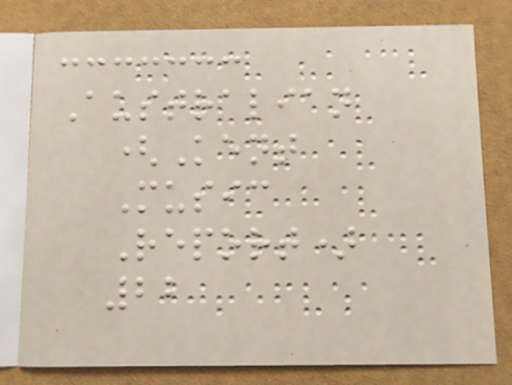Australian
(Kent
Music
Report)
22
